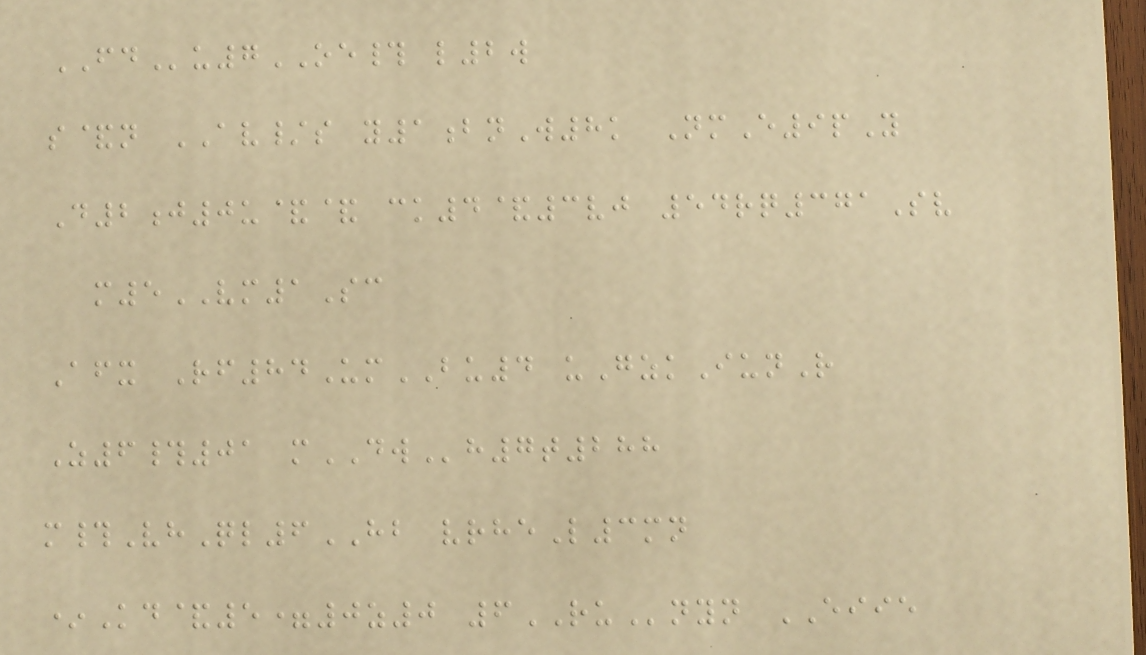FDu7OE# l2w
s&n AV/s y1bnW8k NmE9pY
D2j0u&& ck4&3vj 54rq371Sv
m5VM1Sc
Afx Rf84UmBU4 uGzkIunR
Z6#01 mDWh7t288
m#VhQl6HB vrheL3mn
*Kd&5=0z0 6RUnyn EIIE
